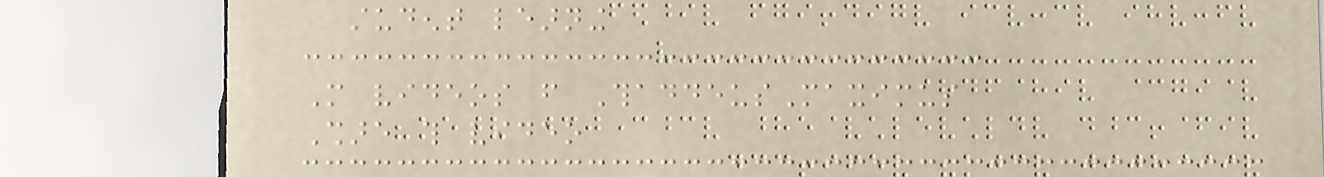student learning
More videos from ThaddeusMaximus
Share this video
